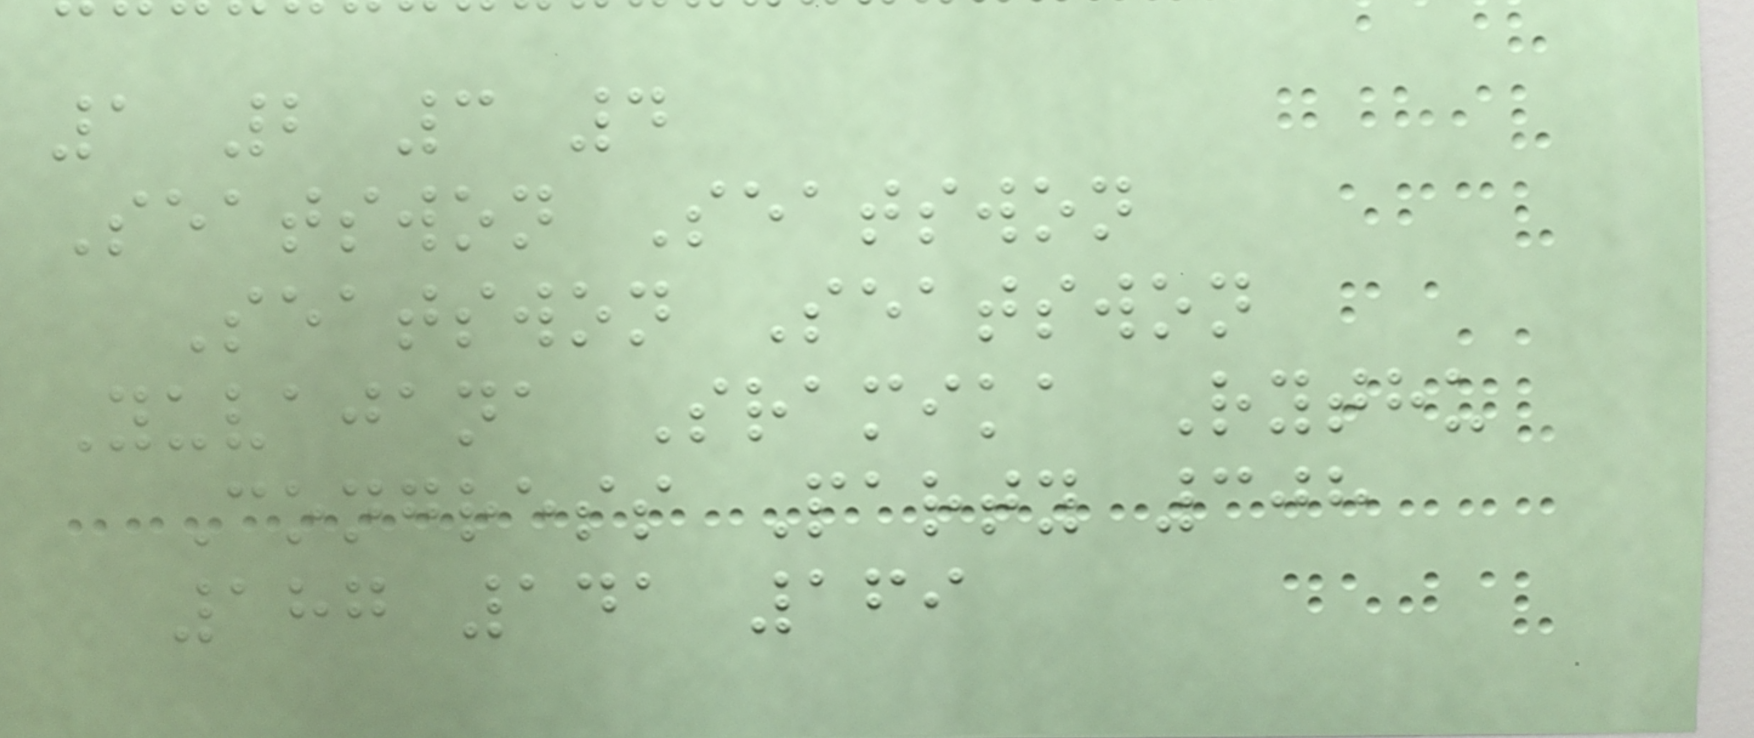1 2 3 4
Seatswon Seatswon
Seatswon Seatswon
Yuvajana Sramika Rythu
Congress Party 308
187 141 169
